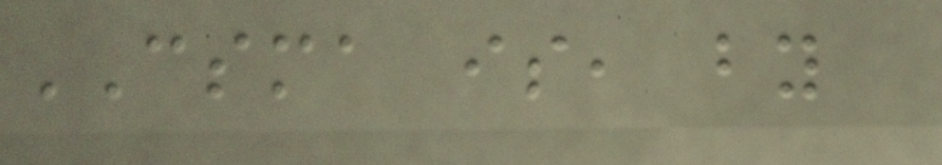CSMA is, by
